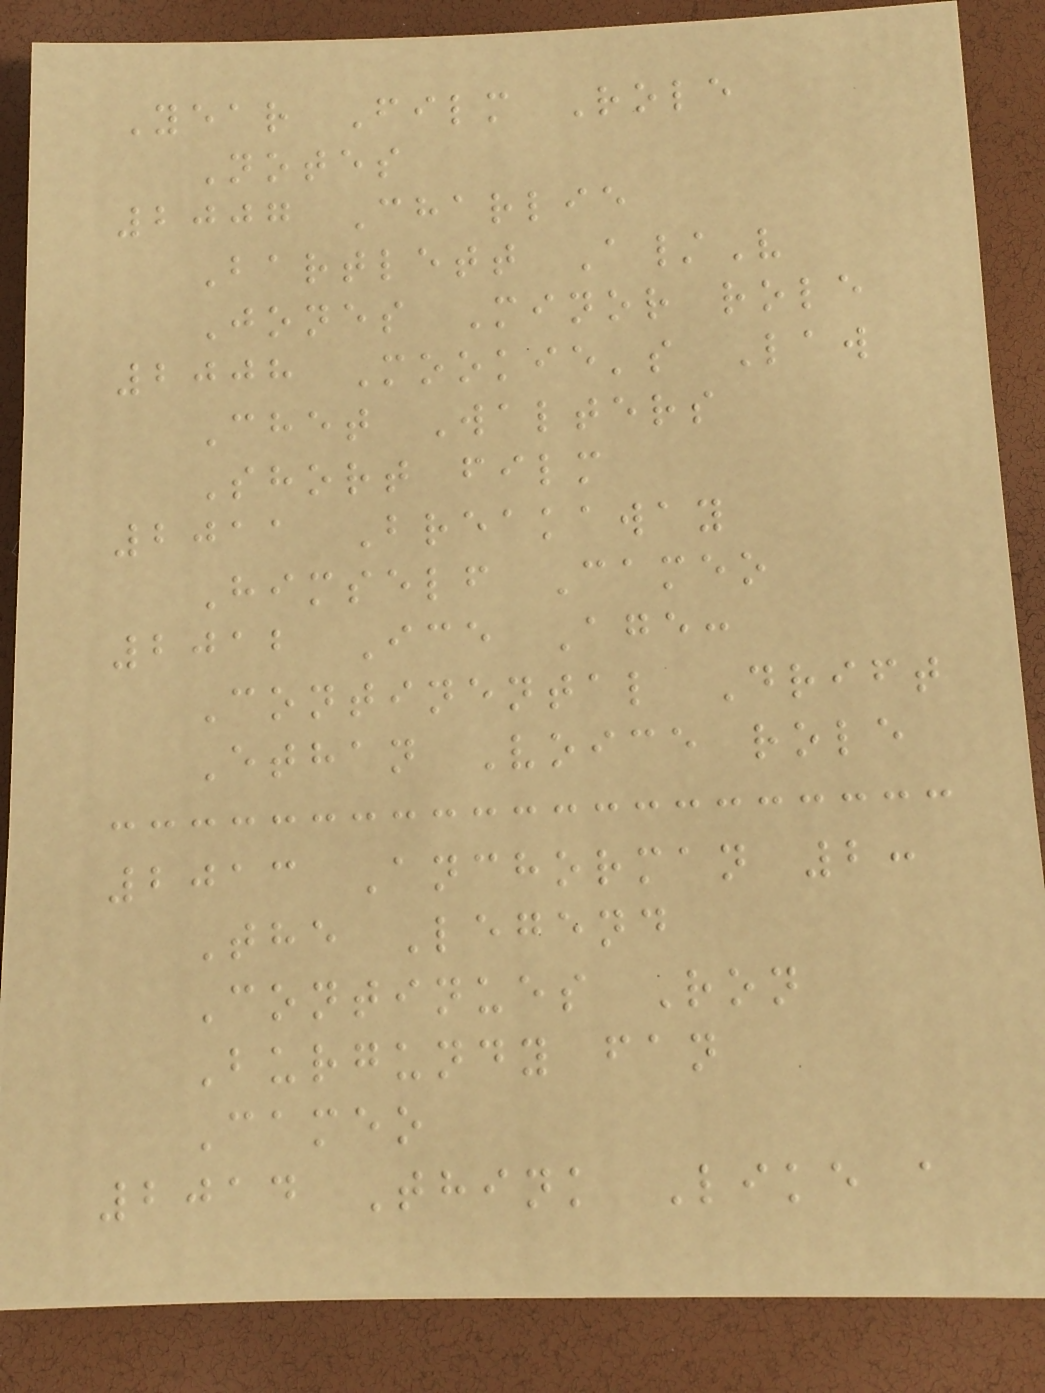Year Film Role
Notes
2007 Charlie
Bartlett A/V
Jones Minor role
2008 Mookie's Law
Chet Walters
Short film
2011 Breakaway
Himself Cameo
2012 Ice Age:
Continental Drift
Ethan Voice role
2013 Anchorman 2:
The Legend
Continues Ron
Burgundy fan
Cameo
2014 Think Like a
